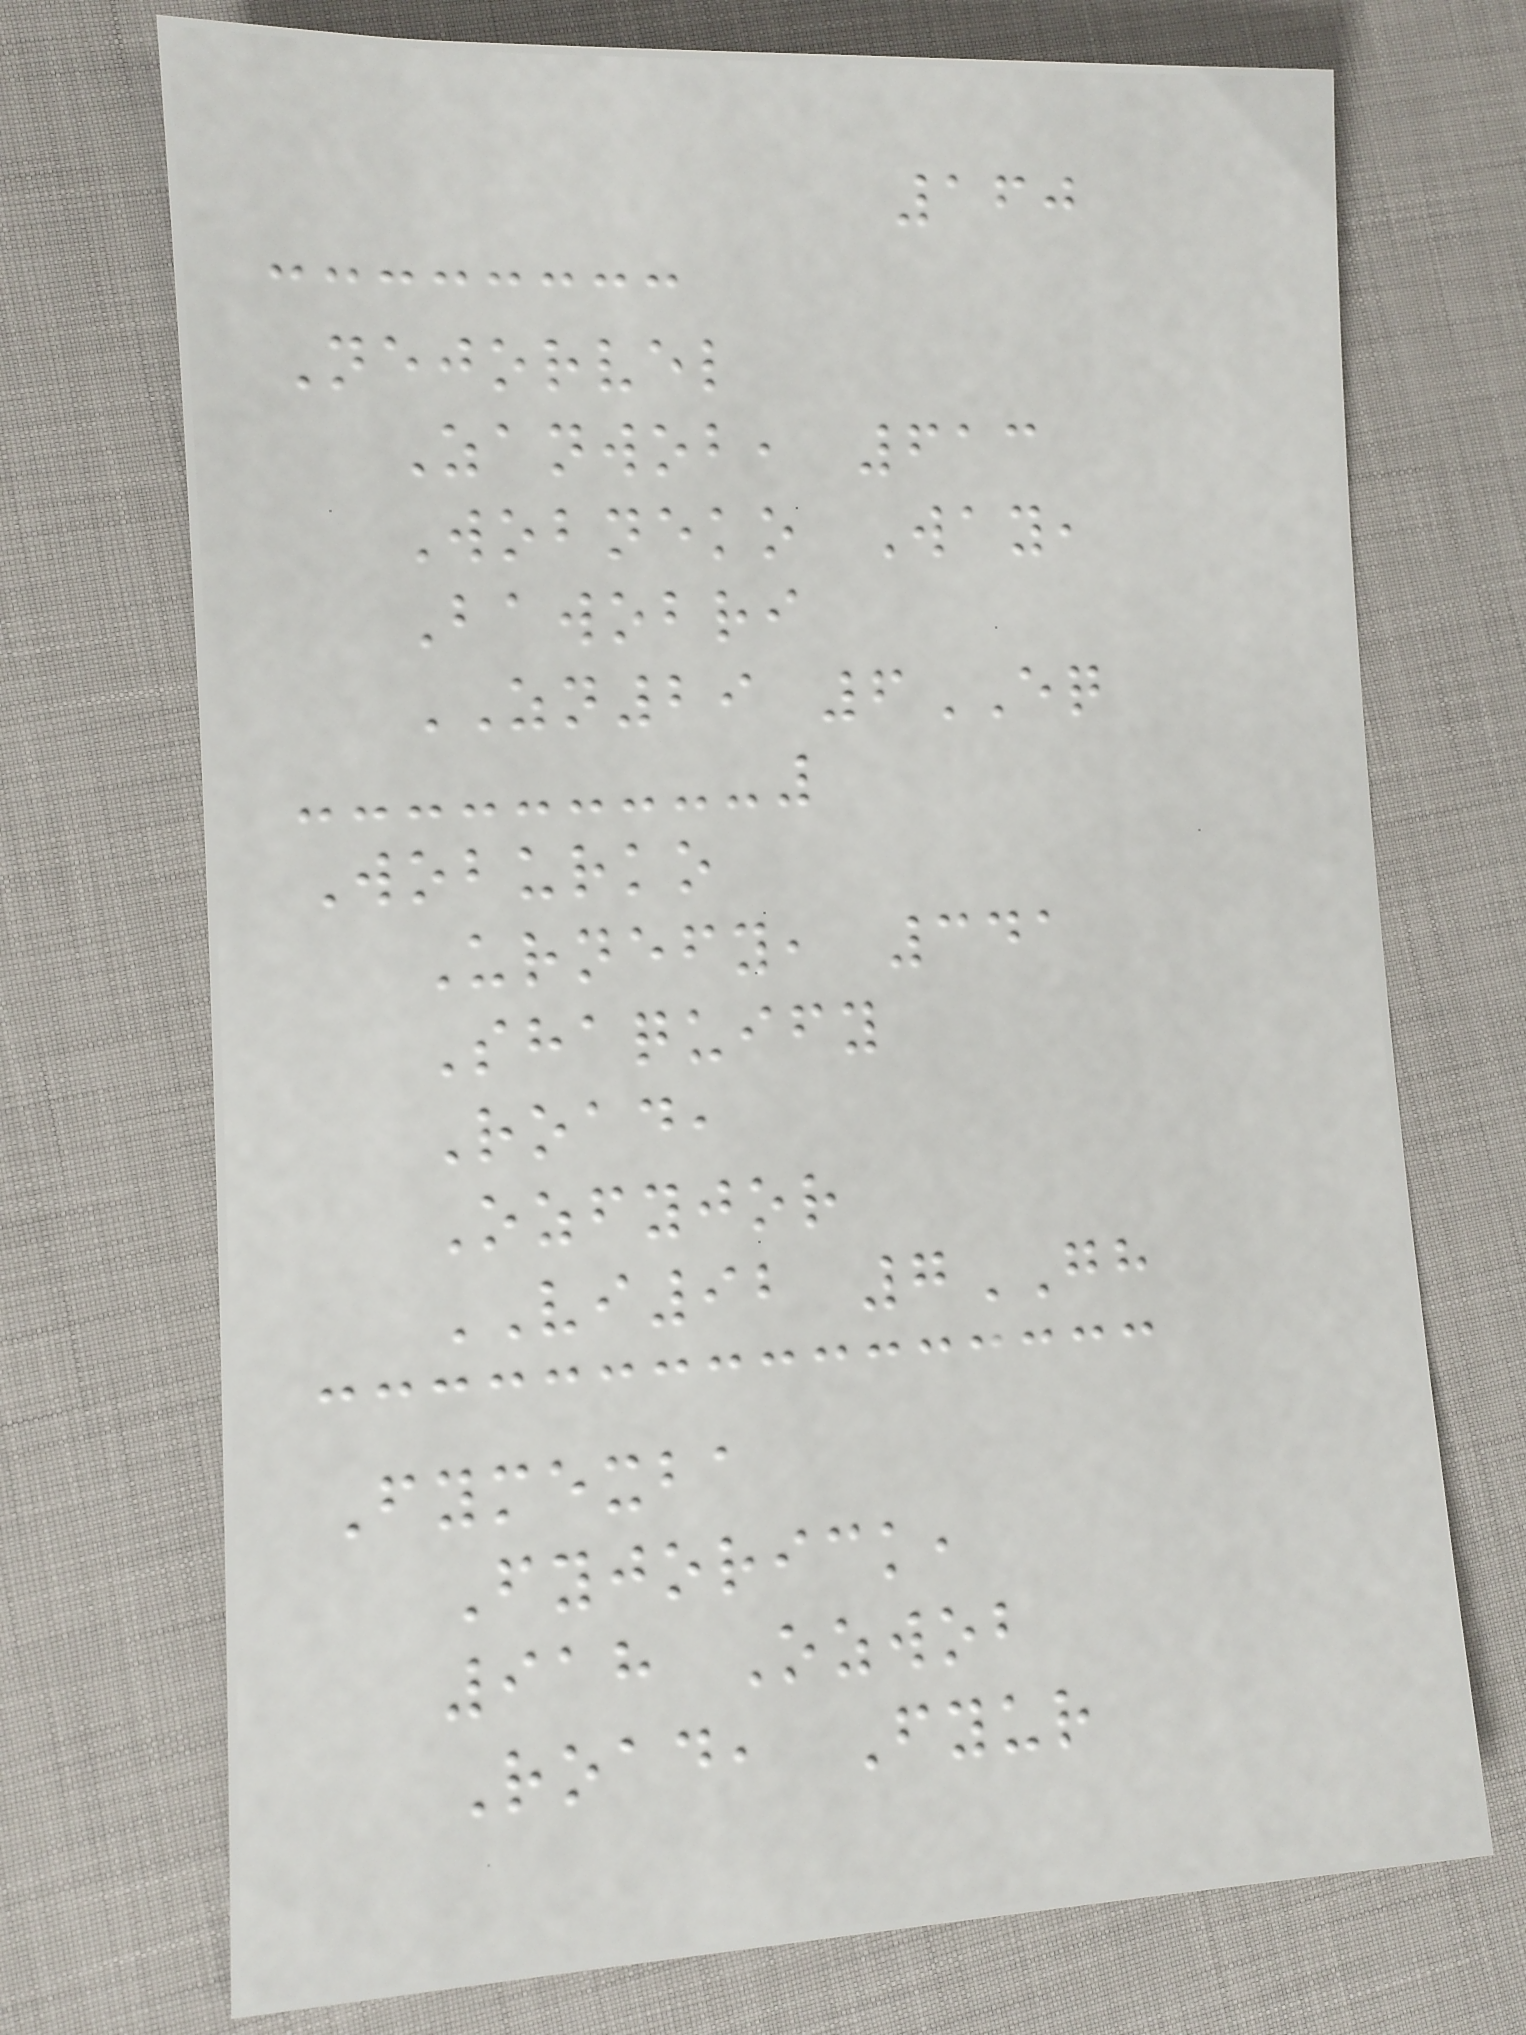160
Nejorvel
Zanwob, 613
Wobneko Way,
Bawobri
ZN29 6EQ
Woburko
Urnefy, 341
Shaquify
Road,
Ozfyjor
VI92 7GH
Fymexba
Fyjorick,
918 Ozwob
Road, Fyur
